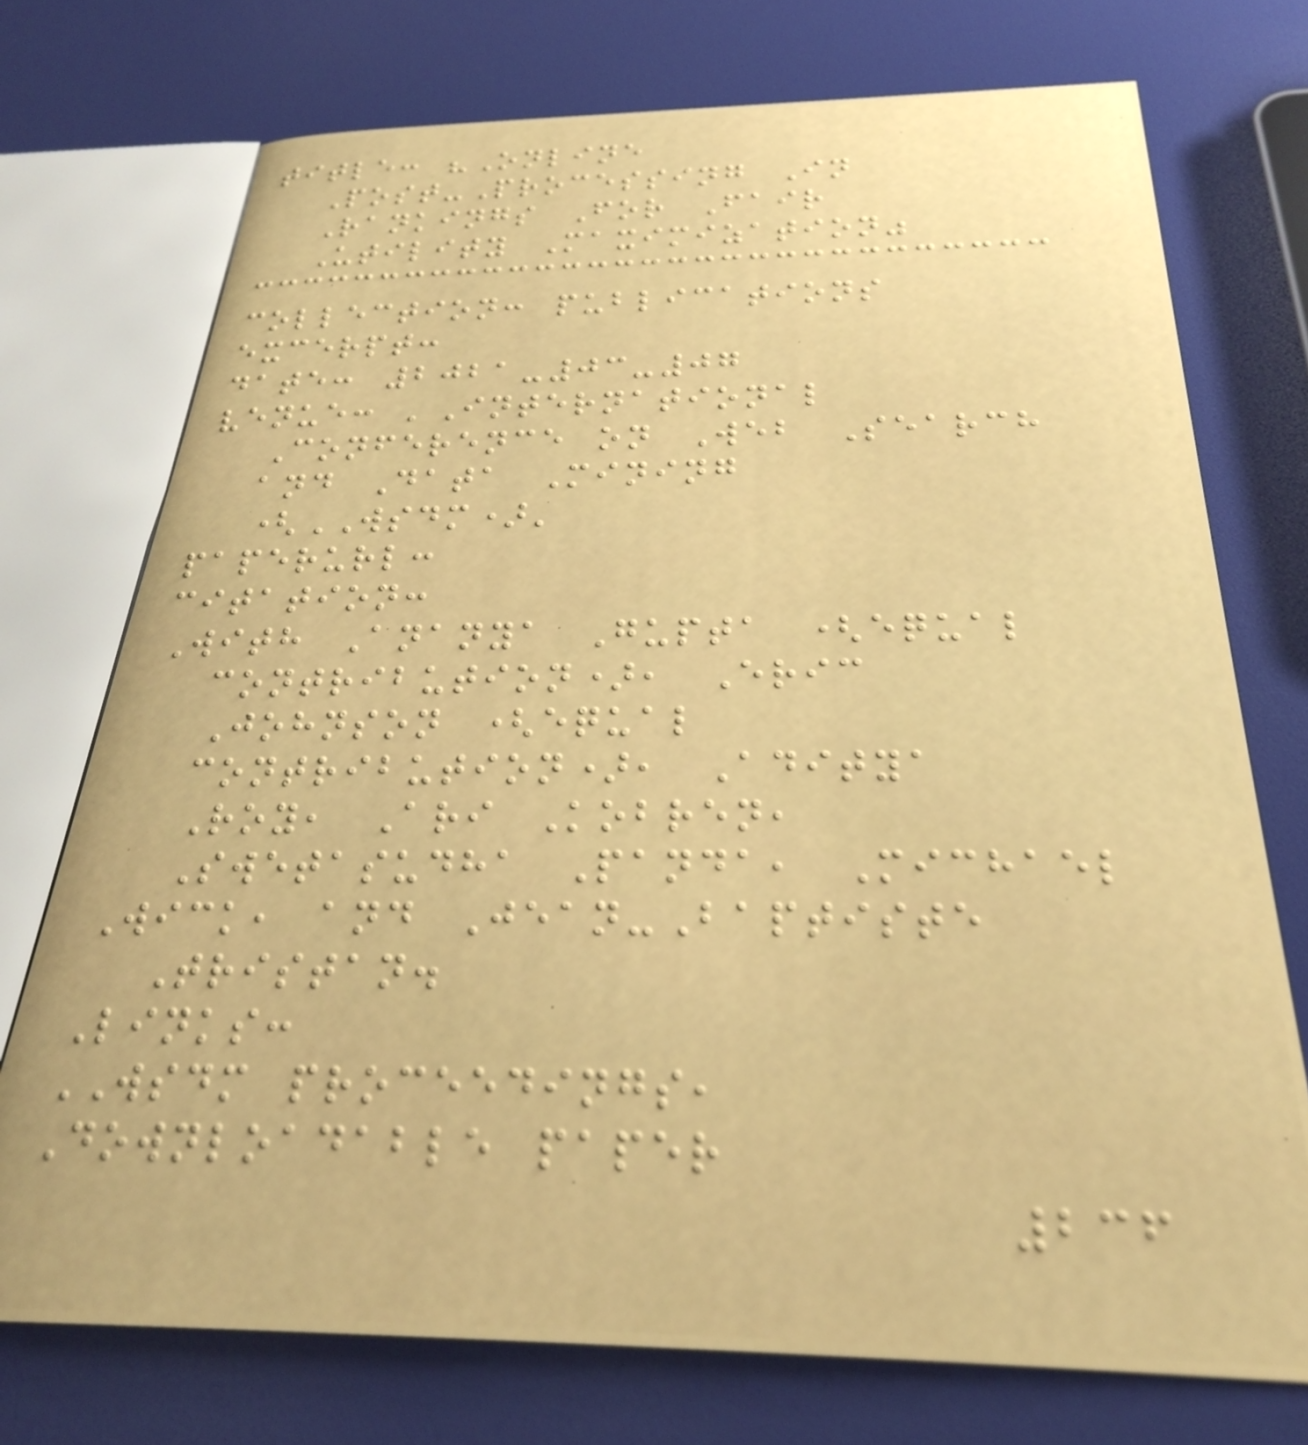title: "Online
Post-Processing In
Rankings For Fair
Utility Maximization"
collection: publications
excerpt:
date: 2021-03-07
venue: 'International
Conference on Web Search
and Data Mining
(WSDM)'
paperurl:
citation:
With Ananya Gupta (equal
contribution), Eric
Johnson (equal
contribution), Aditya
Roy, Ari Kobren,
Swetasudha Panda, Michael
Wick, and Jean-Baptiste
Tristan.
Links:
WSDM proceedings,
Downloadable paper
236
